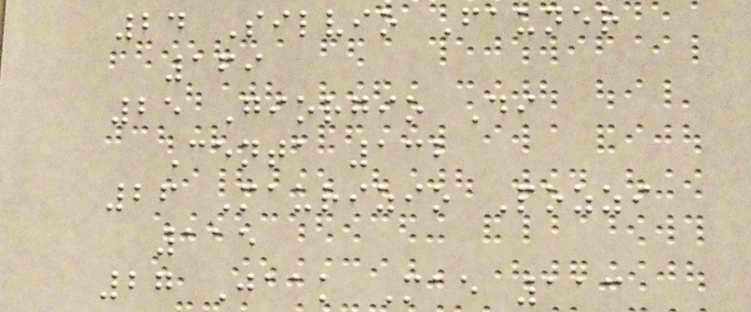24 Silvio Fauner
169
25 Giorgio Di
Centa 132
26 Maurizio Pozzi
115
27 Jaak Mae 113
